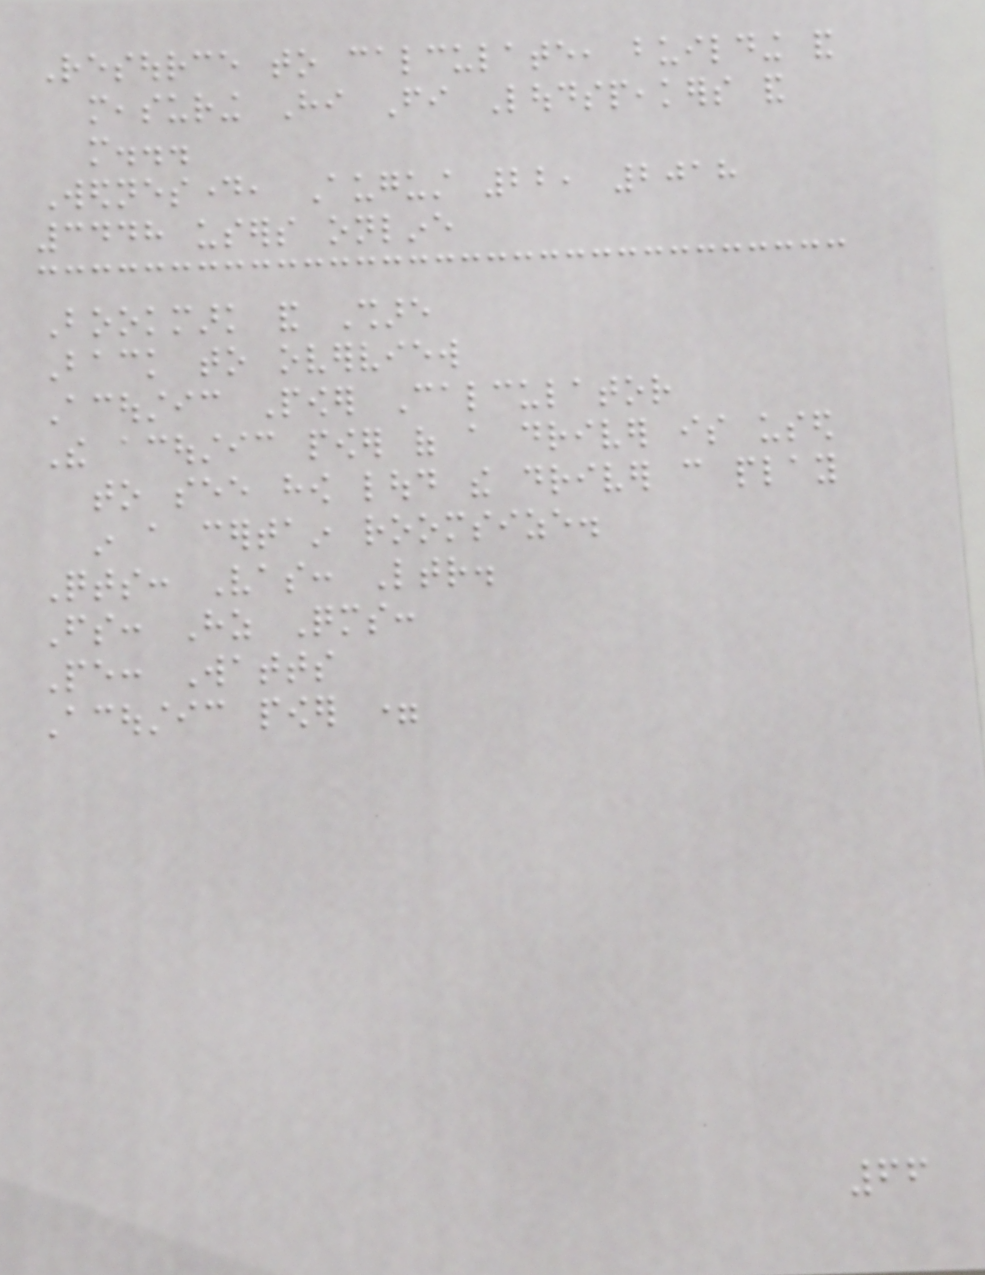Resource to calculate, building and
measuring Hi Fi Loudspeakers and
more...
Wednesday, August 22, 2018
3448 users online
Bookmark and Share
Back to overview
Acoustic Power Calculator
The acoustic power of a driver is used
to see how loud the driver can play
in a certain roomsize.
Qts: Vas: Ltr.
Fs: Hz Qms:
Pe: Watts
Acoustic power =
66
